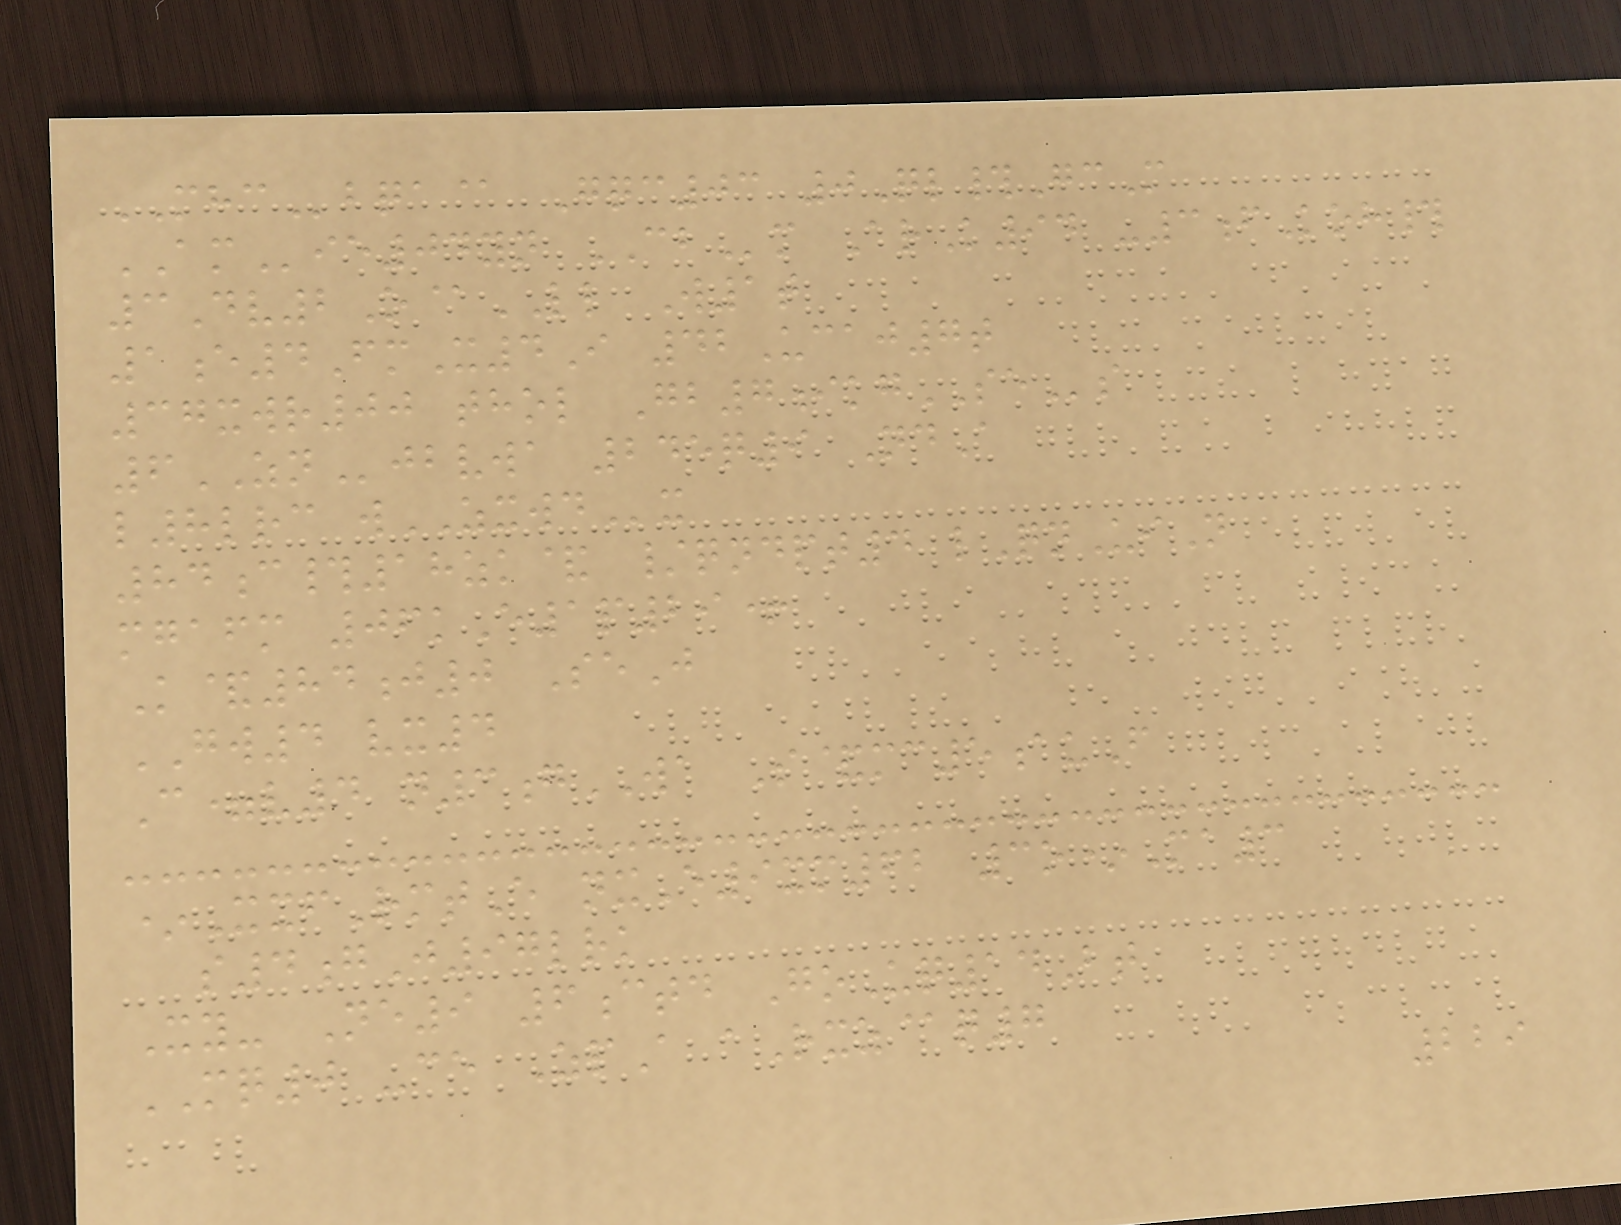MHCbqa@ Gqc03 0Ql#GcM
AMie04yn CBm ArK94 -3fKoh#
3Dv2O@LL W1t
1e4FmX4I 42Ucaj7t
37xwr00 thol Gb7ikgSEs
6ZNjbvwa 245q9 NdA
l8lrc wZXWDx
84c#18zk& /qndpt4 lQnUiN
mgafm 06kE1p29+
K&84j0 SeJ
GW4 vx4
C=v4 n3gWA S&mc5auF
*XxfRmtE nxE9xm62 3o*Ma3
s4gJ97lrk
Xy- Ne9 6ctd GoUq14Bt
MQ0 -ce ZpA aRxz@q7
229
